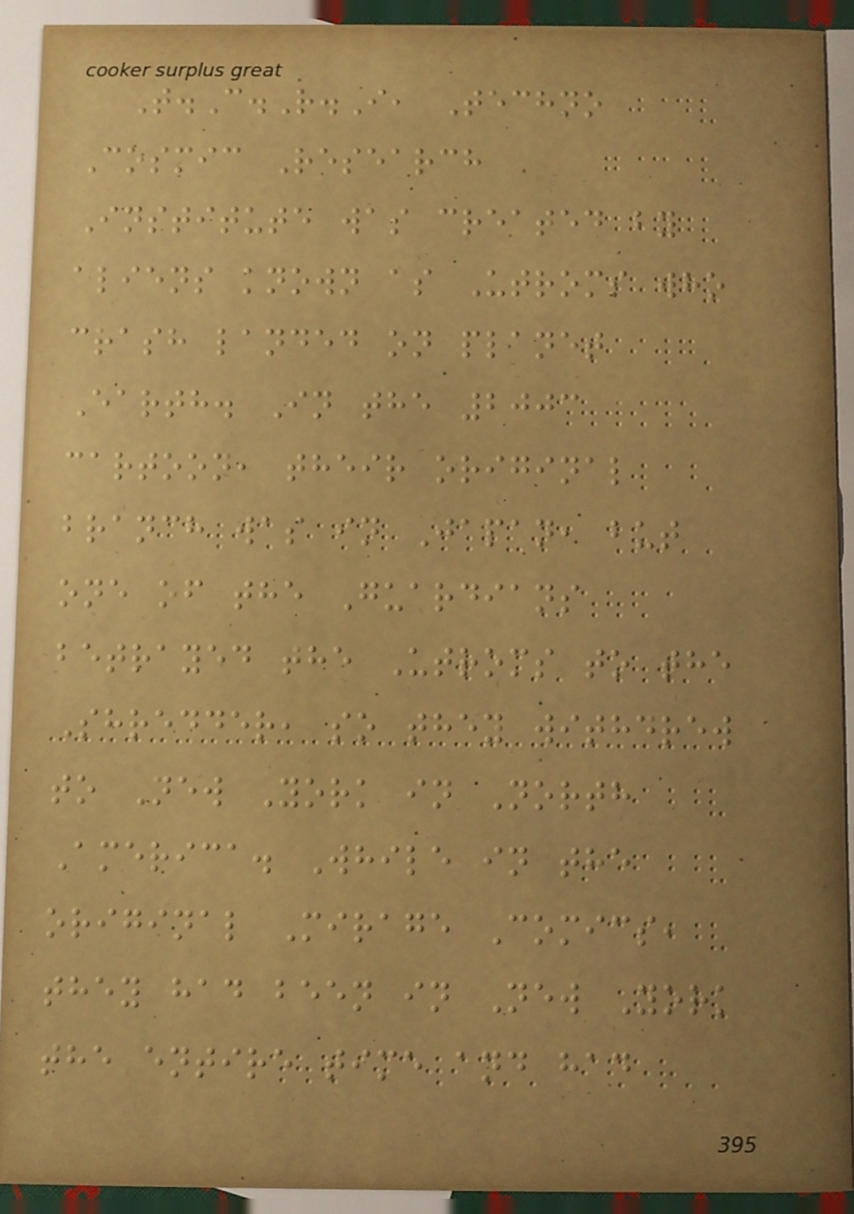T.C.R.I, Techno
Cosmic Research
Institute was created by
aliens known as Utroms who
crash landed on planet
Earth. In the 2003
cartoon, their original
branch was in Japan, but
one of the Guardians
betrayed the Utroms to the
Shredder, so they withdrew
to New York in North
America. While in the
original Mirage Comics,
they had been in New York
the entire time and had
